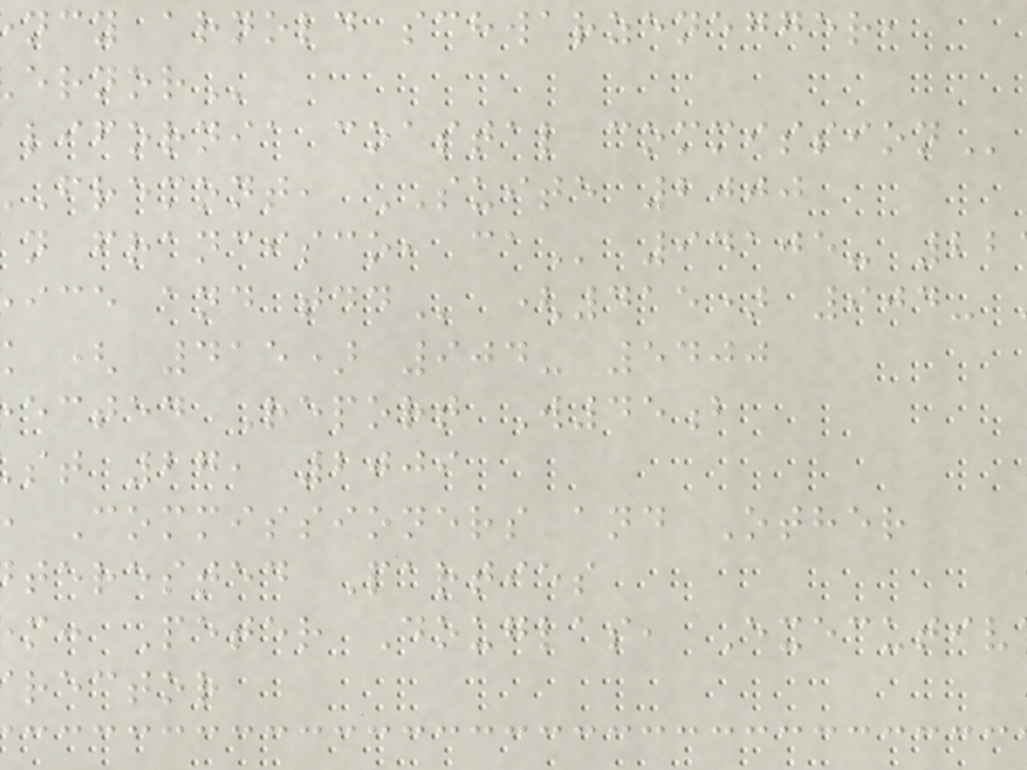ncy arnold schwarzenegger,
lifornia coastal
fremont, SUITE 2000
n francisco,
( 415) 904- 5400
ected Report W45b
st 27, 2009
Commissioners and Other
terested Parties
m: Peter Douglas, Executiv
rector
